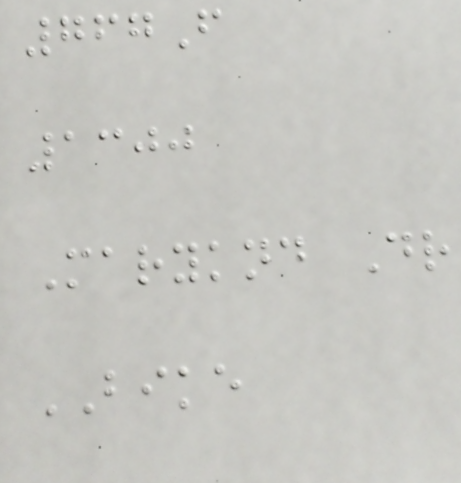767F
1300
Maryknd Dr
BIKE
